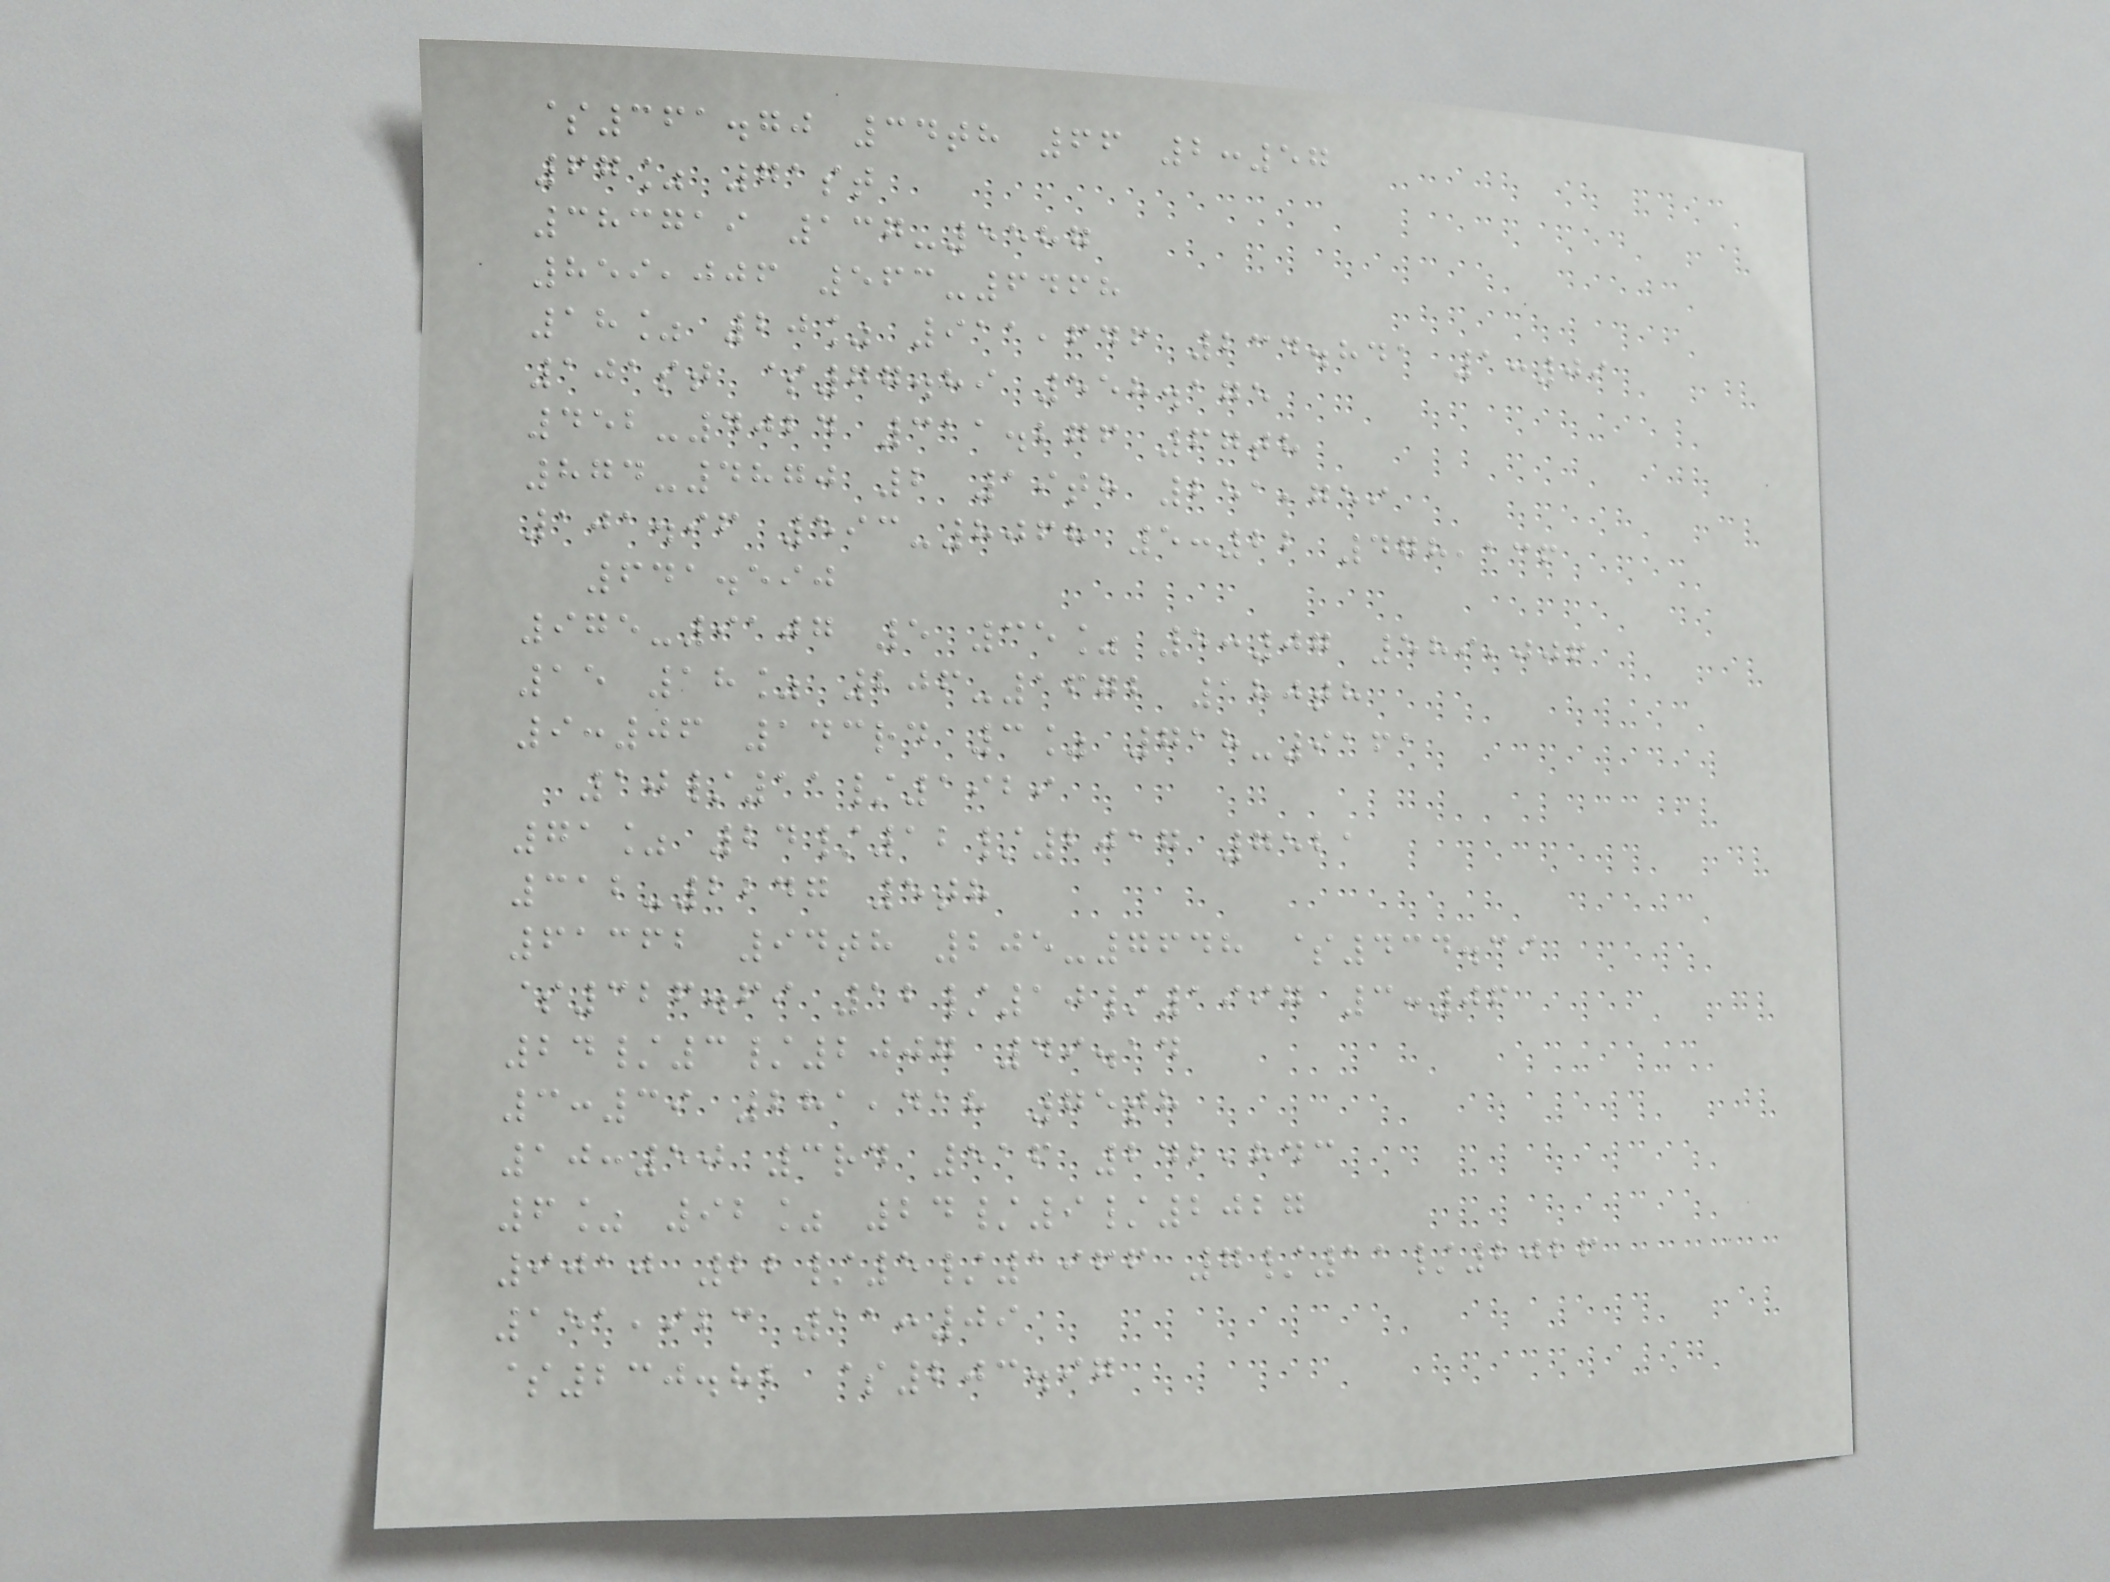$361.70 34th 66 2:57
67% 71st
383719 137-5587
859,006 563-6468
18% 20% 911,646 234.841 1:09
101st $77.89 558.175
452-4024 311.276 67th
874-4870 2 19th 251,759
101.96 593-8068 5:22 478,136
641.590
975-9107 5 35% 5:07 589,006
15 18% 206-1672 180th
9:06 143rd 3% 718-9161
10/11/1929
71% 24/12/2017 7521
312-2247 5th
61362 94th 205-7648 $434.39
$326.69 12/10/1997 3:06
24/3/2007 49.14
3:39 281,418 75th
10:50 3rd 516 242,843
6% 92% 24/9/2027
9010 22/5/1966 7/11/2026
151,923 11:09
$230.82 $203.97
